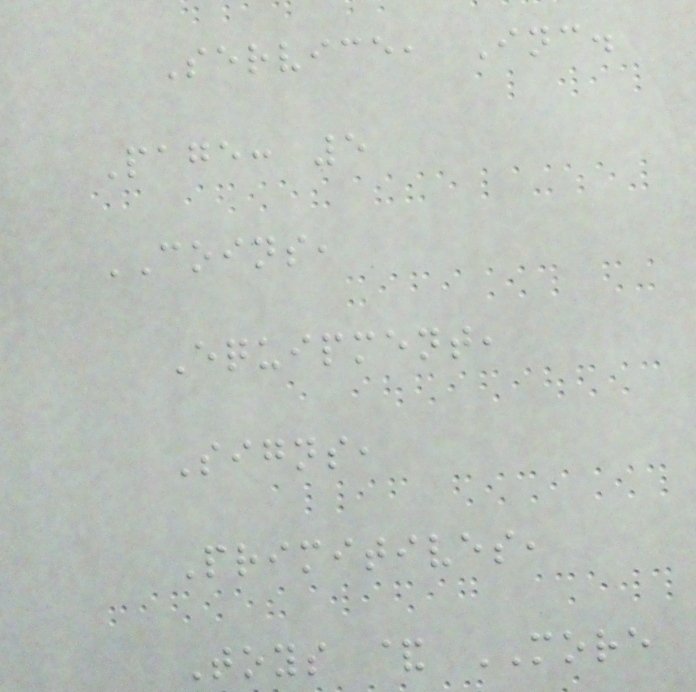Service, Inc.
Page: 5
COINS,
Equipment,
Signs,
Primitives,
Toys & MORE
